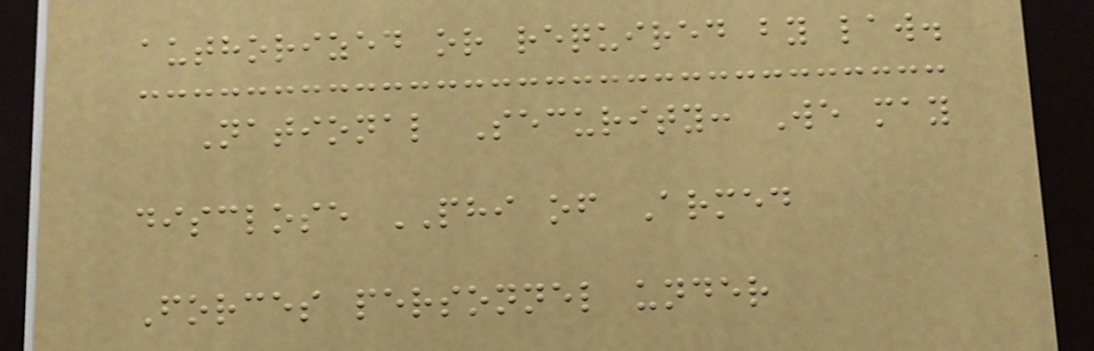authorized or required by law.
National Security: We may
disclose PHI of Armed
Forces personnel under
